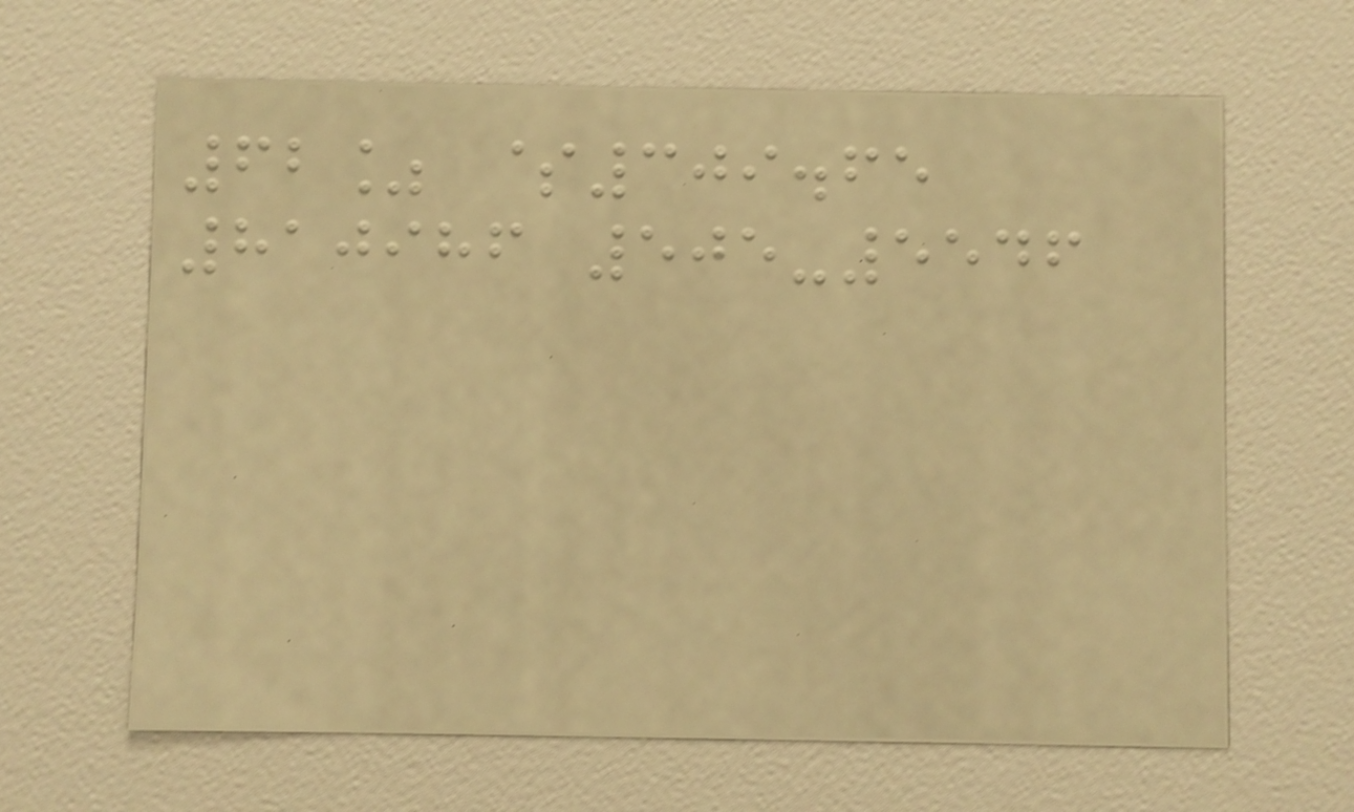62% $309.65
810986 505-5546
